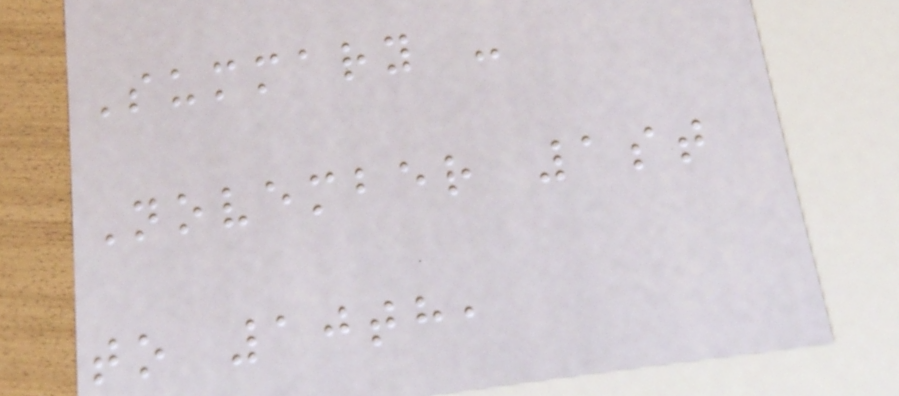Summary -
November 1st
to 10th,
